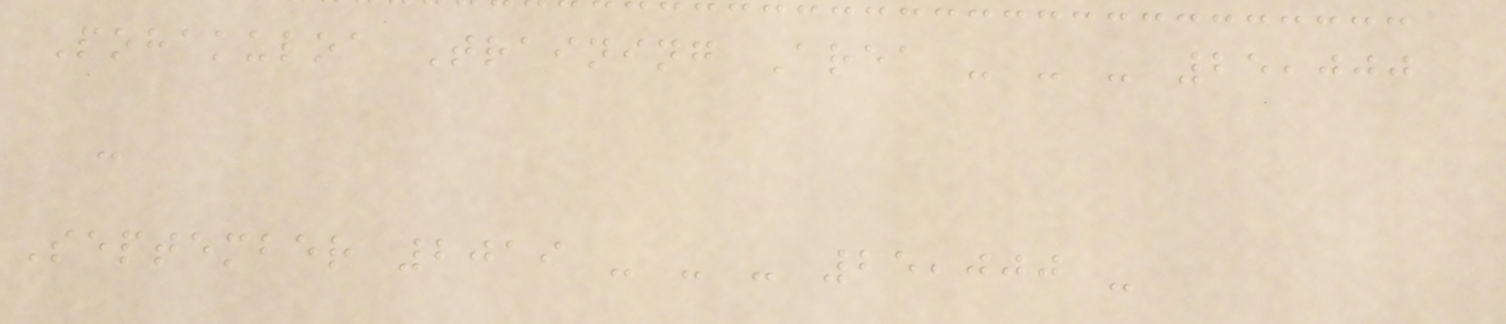Pohakuloa Training Area - - - 25,000
-
September 2019 - - - 25,000 -
